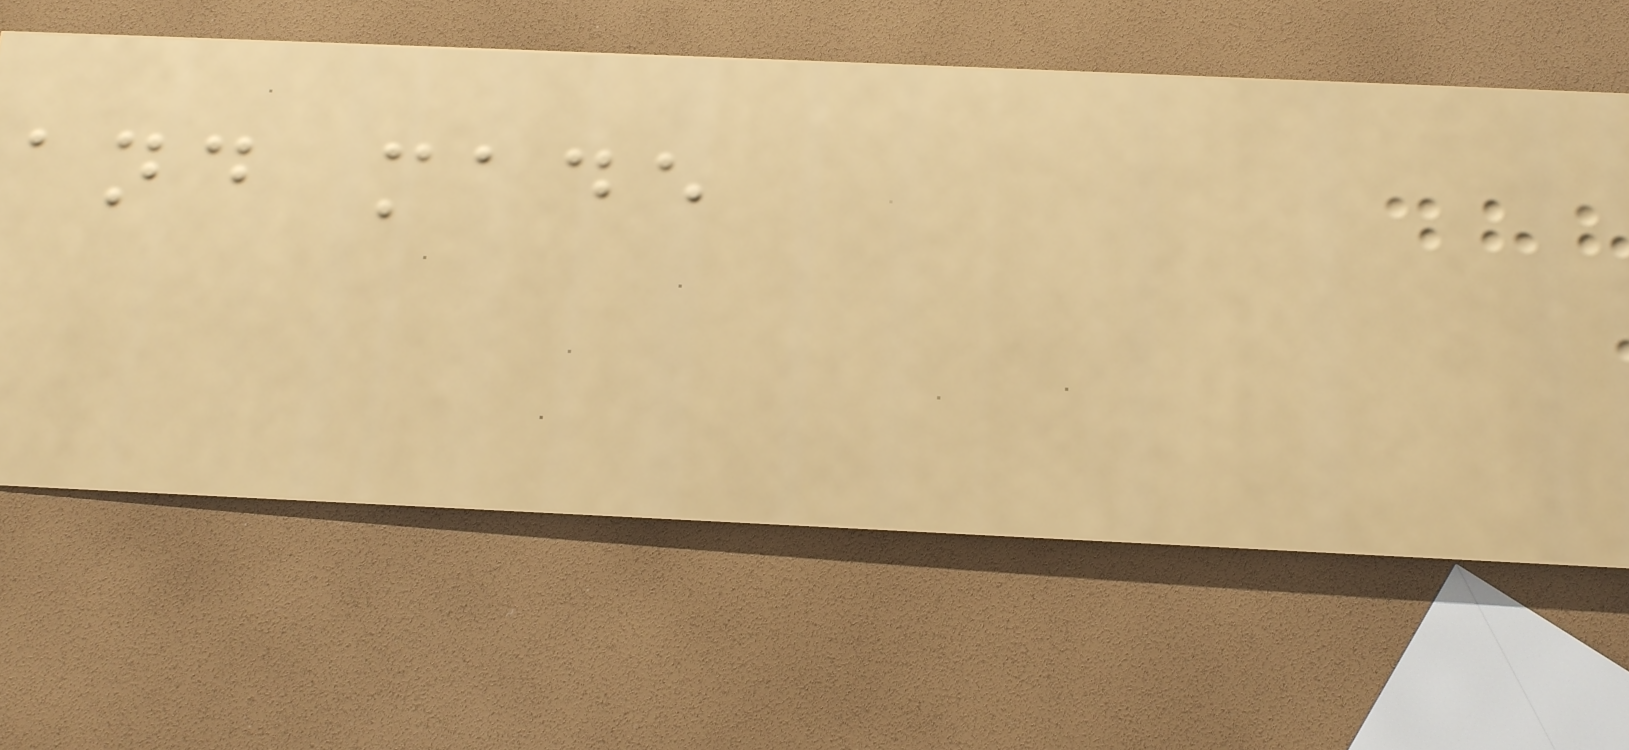and made
